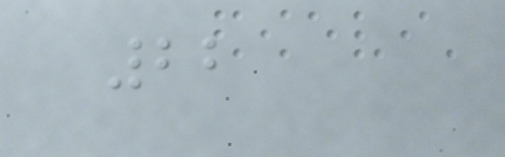22
